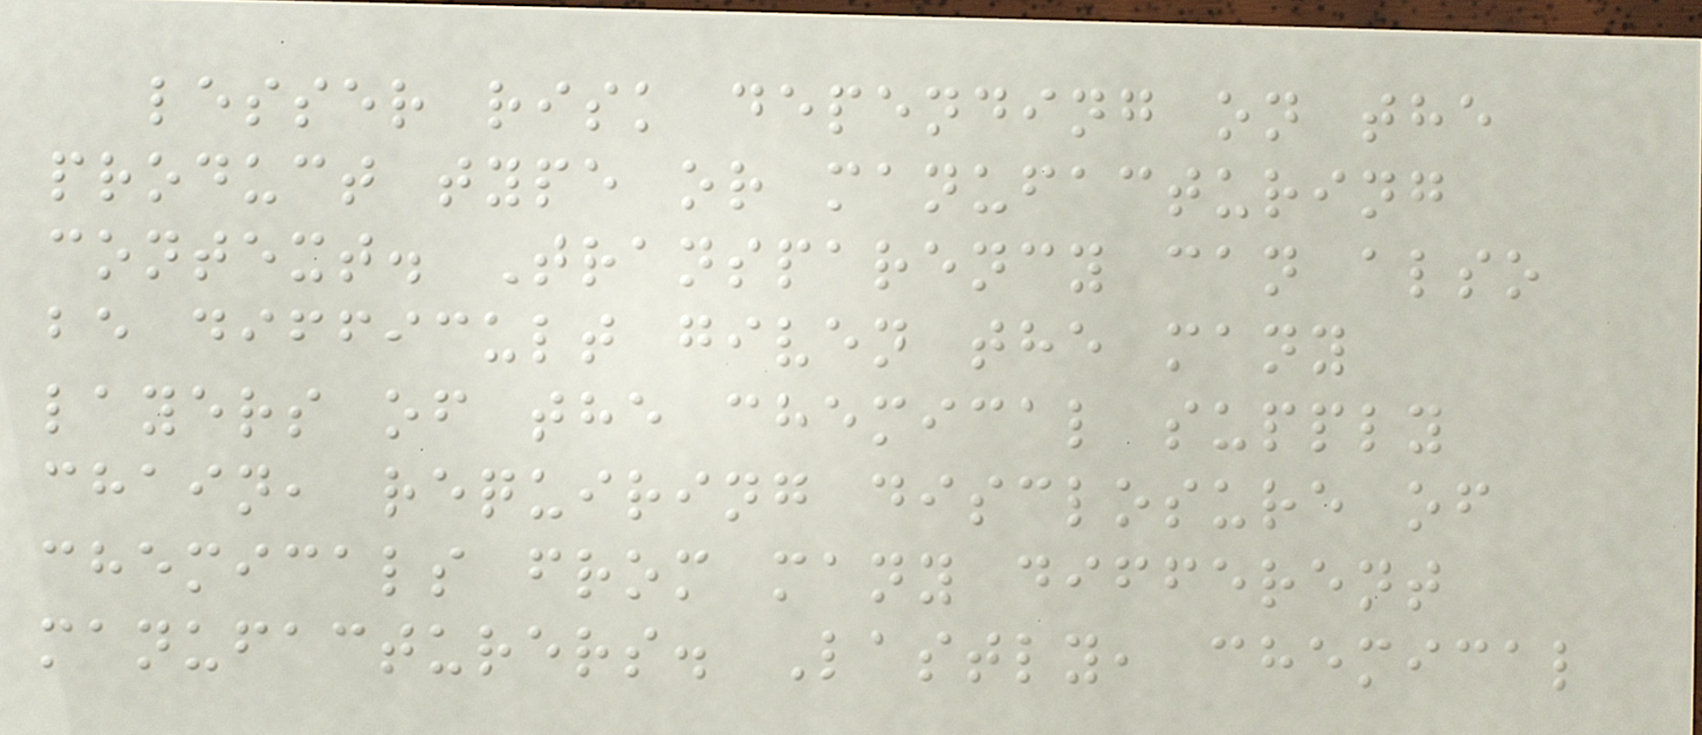lesser risk depending on the
product type or manufacturing
context. Transparency can also
be difficult given the many
layers of the chemical supply
chain, requiring disclosure of
chemicals from many different
manufacturers. Lastly, chemical
